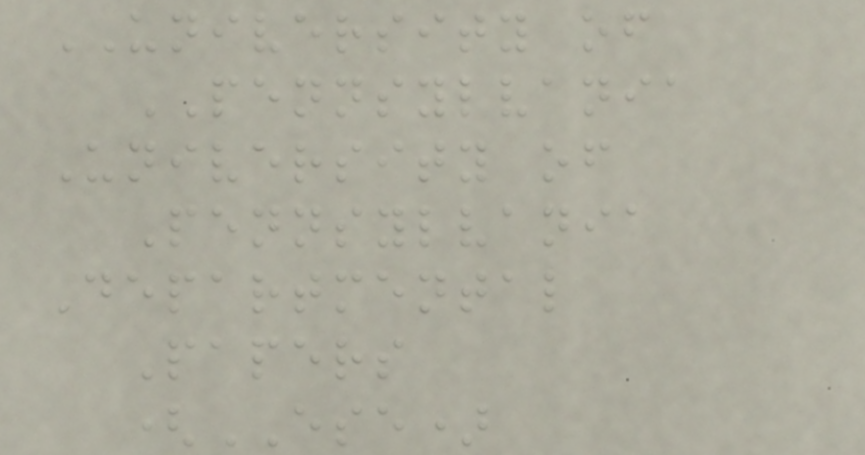UNIVERSITY of
PENNSYLVANIA
University of
Pennsylvania
Departmental
Papers
(ESE)
